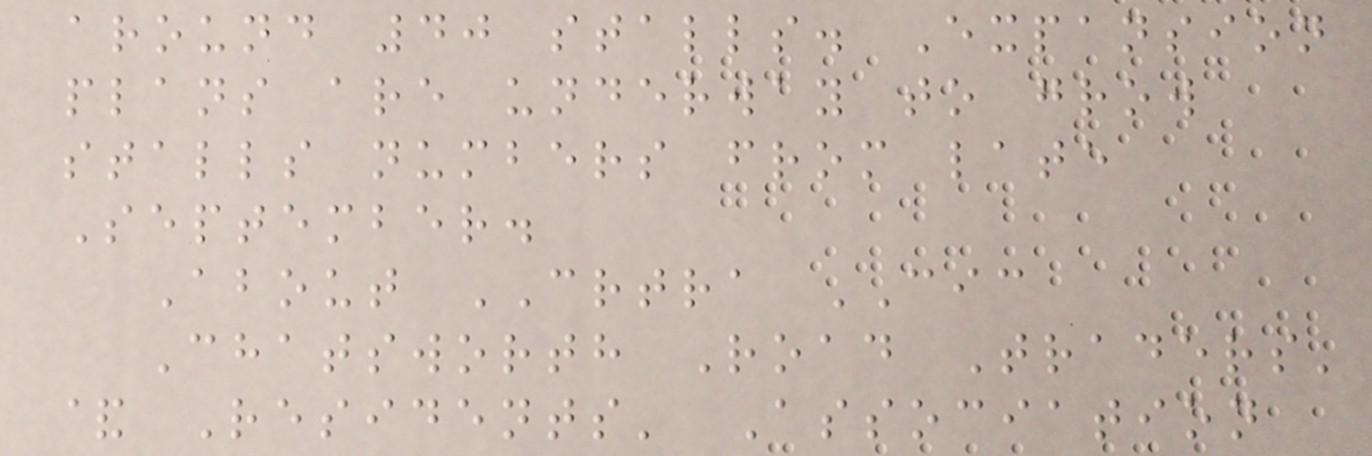around 40 stalls. Expansion
plans are underway to grow
stalls numbers from late
September.
About CRTRA CIC
Chatsworth Road Traders'
& Residents' Association
